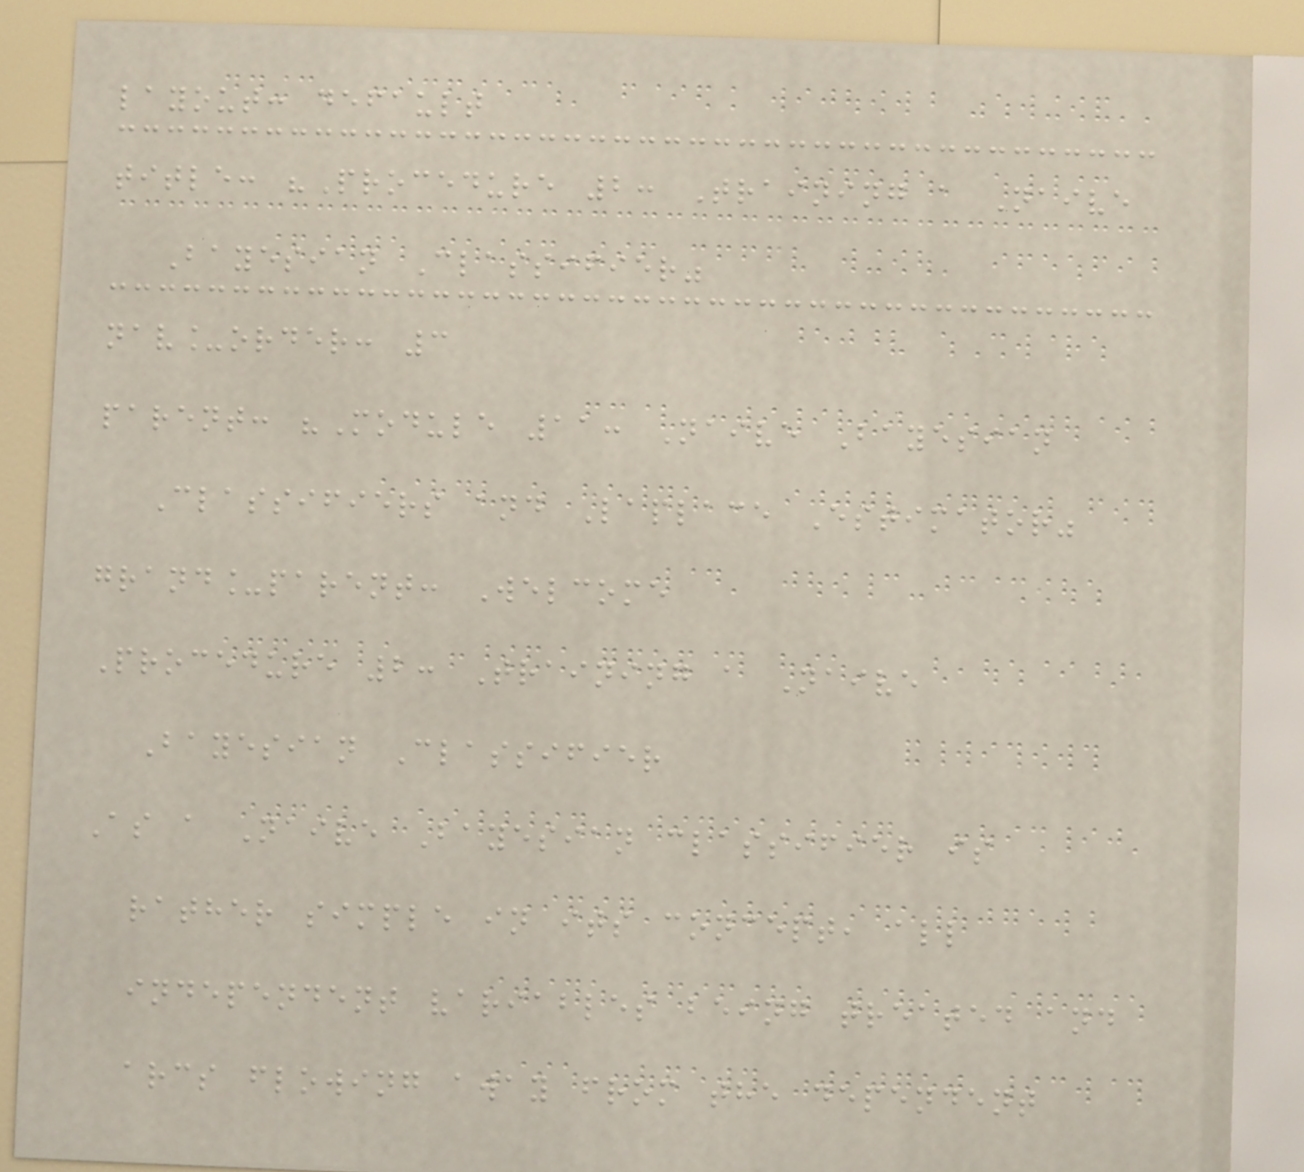layout: default
title: "Procedure 2: Training a Naive
Bayesian Classifier"
nav_order: 3
parent: "Module 11: Naive Bayesian
Classifiers and Laplace Estimator"
grand_parent: Welcome
Procedure 2: Training a Naive
Bayesian Classifier
As a Naive Bayesian classifier is
rather simple in its concept, all
independent variables being treated and
arcs flowing away from the dependent
